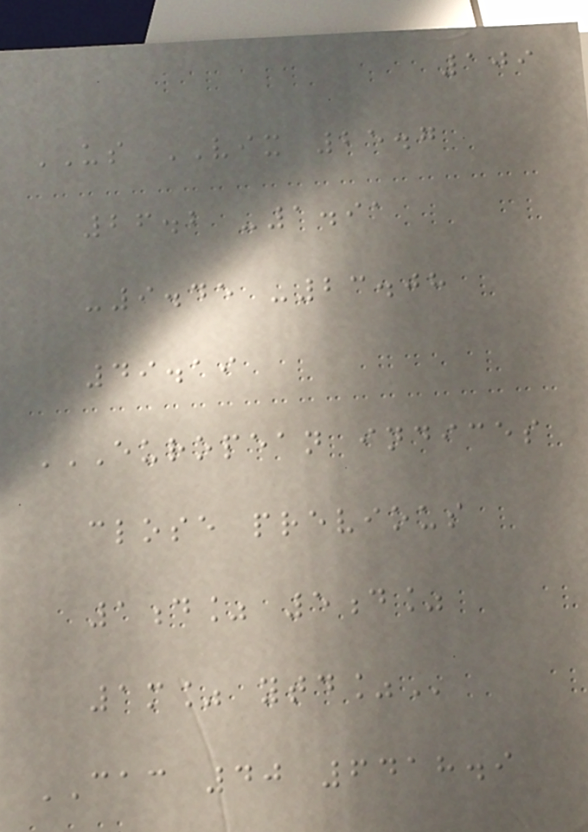109
US VIX 25.7
26.2 -1.91
-9.45 -23.08
49.19
EUROPEAN INDICES
CLOSE PREVIOUS
1D% 5D%
1M% YTD%
CAC 40 6418.9
